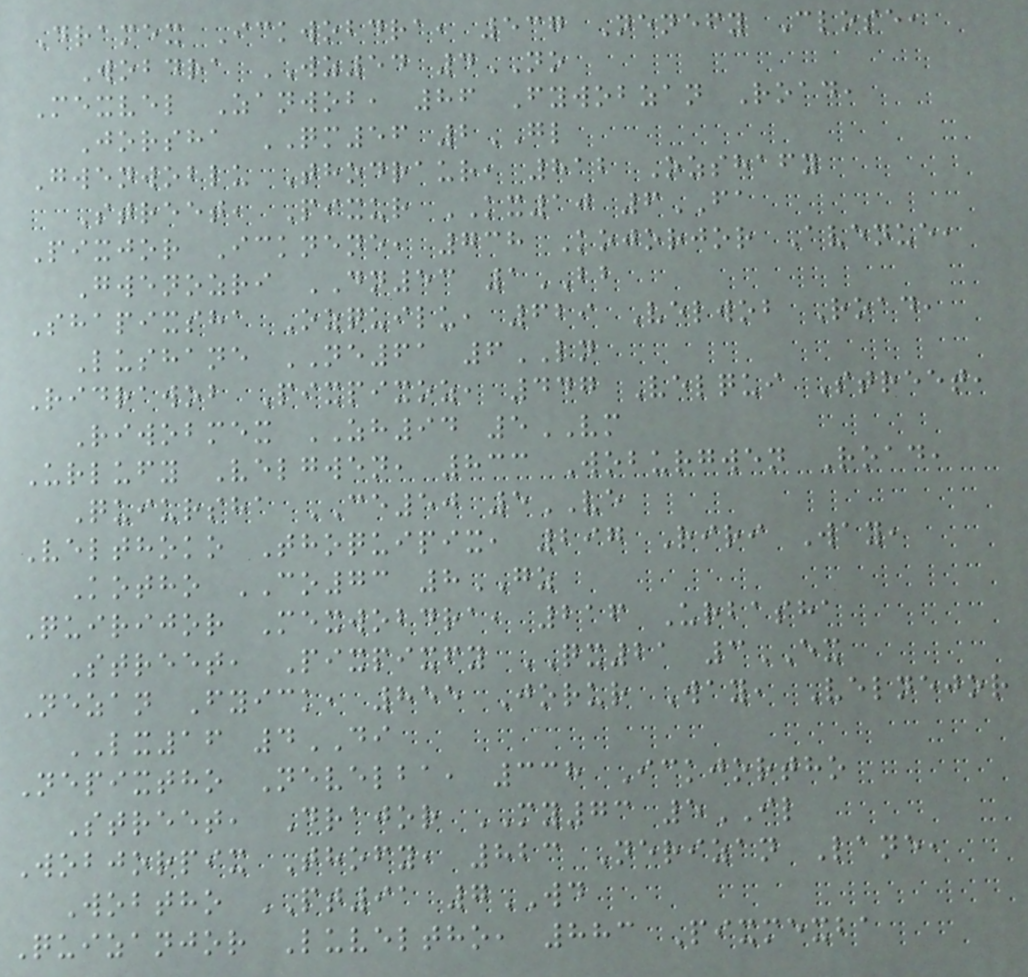Dramex Ickwobdra, 537 Nenefy Close,
Wobdra WZ54 4NO
Mexvel Zanwob, 86 Fywobzan Road,
Jorsha QM56 2GL
Gwenwoblu Thodraur, 812 Ozshafy
Street, Pixur KX10 6FA
Pixjor Icknene, 738 Kojorjor Avenue,
Gwenozri DN53 1BB
Shapixsha Ozquilu, 629 Velwob Road,
Lushane NE61 6LN
Ridrawob Pixpixoz, 447 Velqui Street,
Riwobmex ZH94 5VM
Urlufy Velgwen, 833 Woburgwen Road,
Quiursha CE50 5VE
Velthoko Thoquipix, 297 Riri Way,
Kotho CO73 8GZ
Quirijor Mexwobdra, 216 Urbasha
Street, Pixpixfy QX21 3EX
Nezan Fyick, 855 Jorur Way, Velnejor
LX16 4DI
Nepixtho Nevelba, 338 Ickjortho
Street, Drajor MY73 5IL
Wobjorpix Thofy, 823 Nerizan Lane,
Wobtho PT91 7WD
Quizanjor Luveltho, 883 Pixmexba
